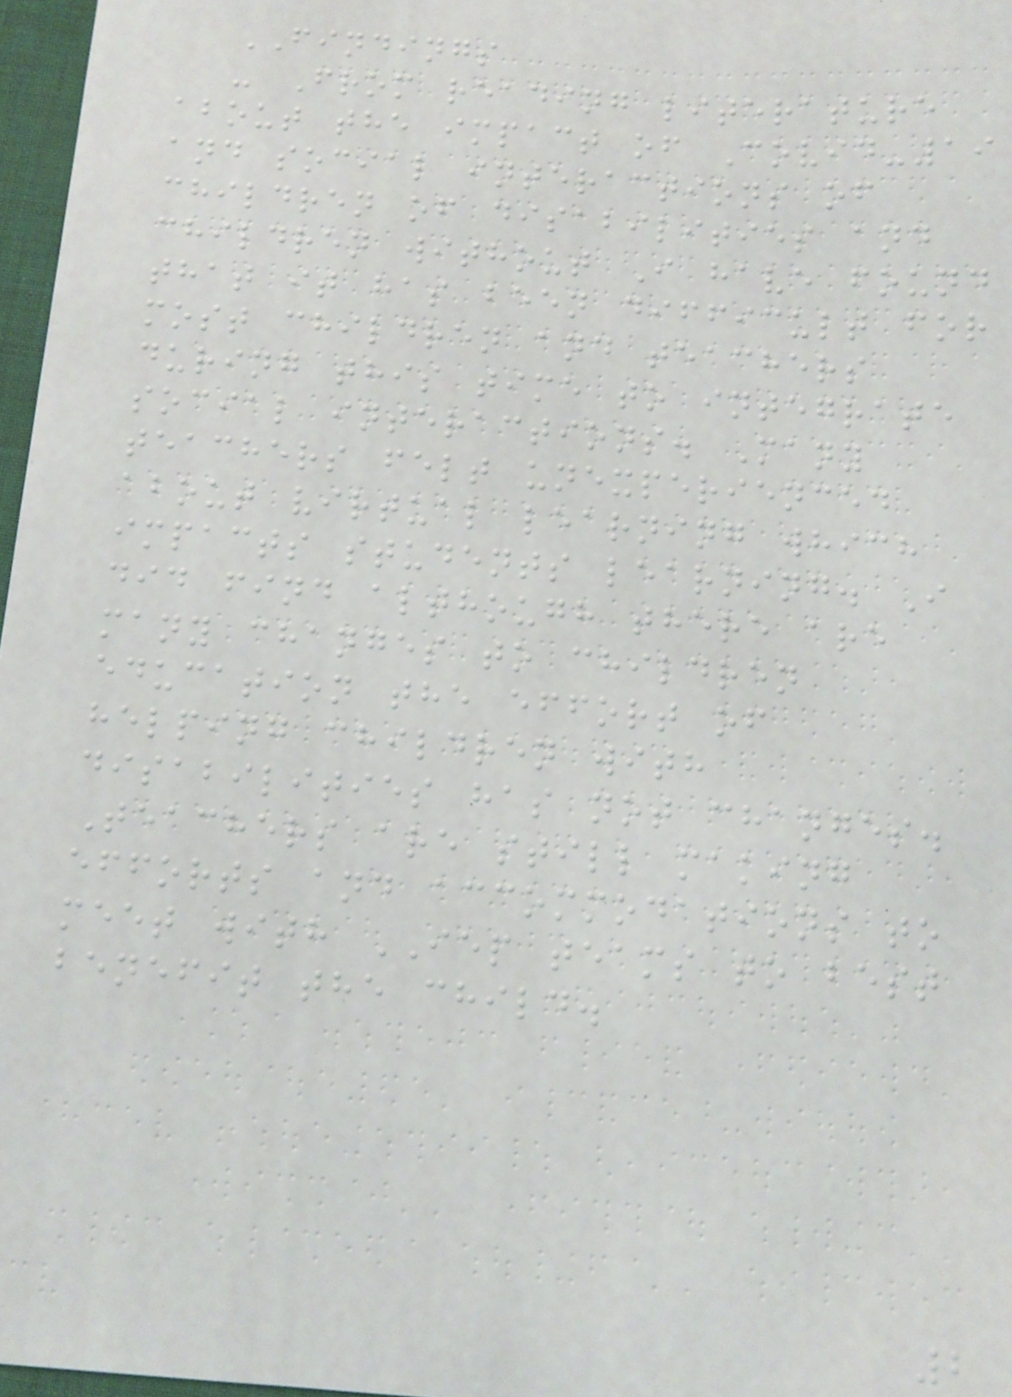FINDINGS
- From reading literature
about the impact of Covid-19
and social interactions of
children of disabilities and
children without I have found
that it has been difficult for
most children and teachers
during this time to integrate
social interactions. Many
teachers felt unexperienced
about virtual learning which
impacts students learning. I
did find although there are
many changes to children
education the effort of
helping children with
disabilities has not changes.
Teachers are still making
efforts and accommodations to
meet with IEP teams to best
benefit the child.
2
